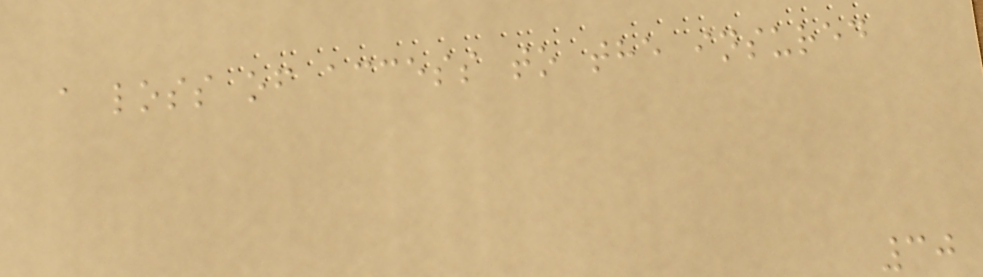a loss of access to the insured
30
